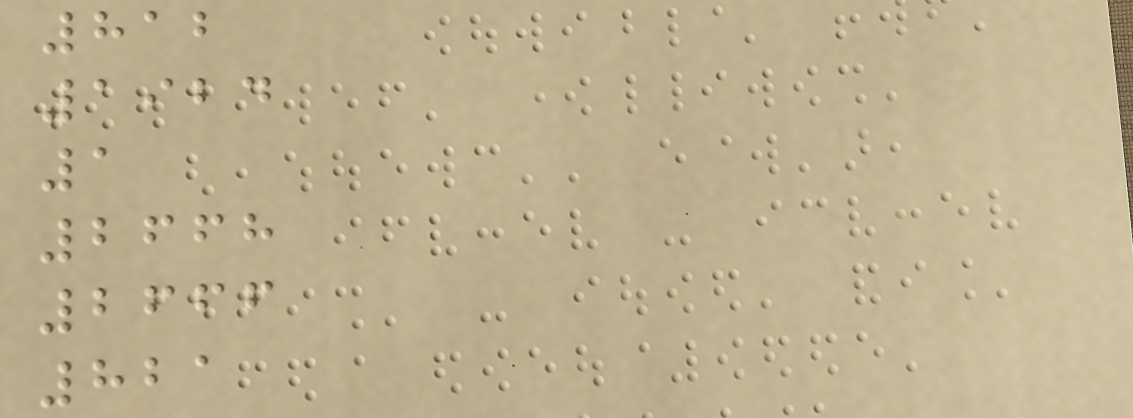812
1924
1
2668
2666
821
